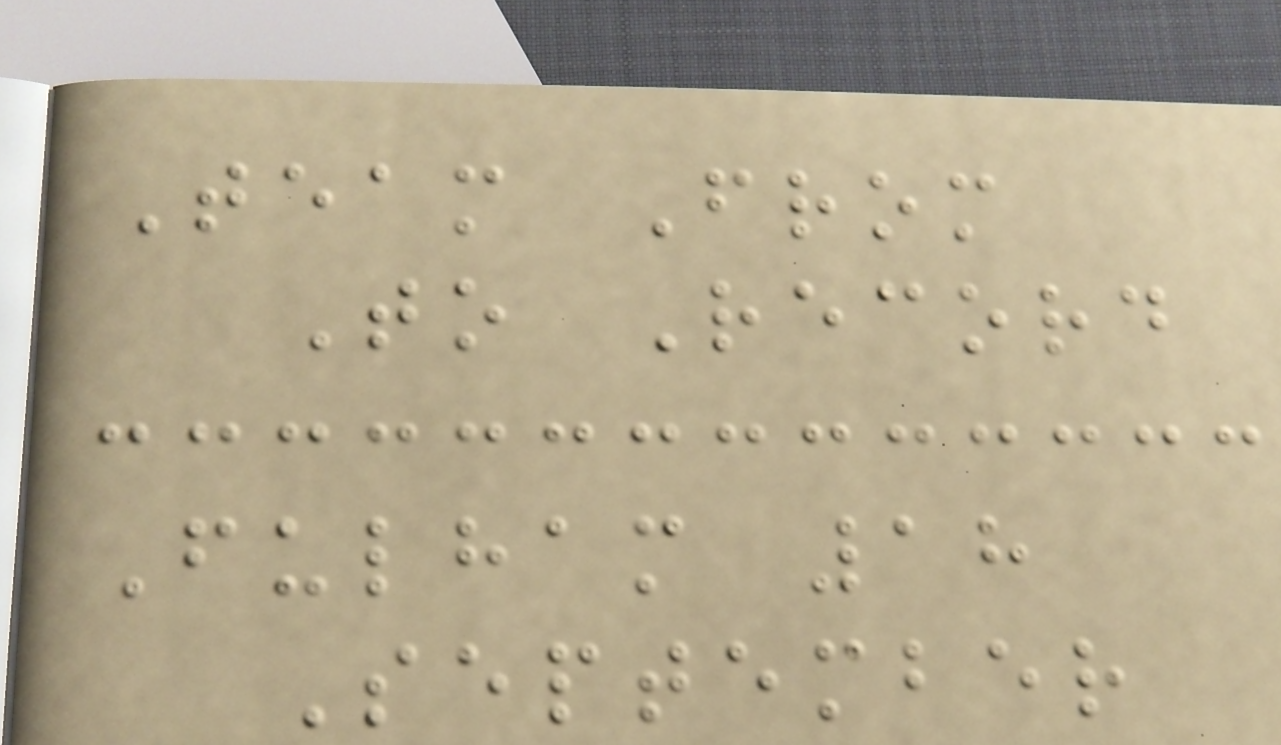Team From
To Record
Fulham 18
September
